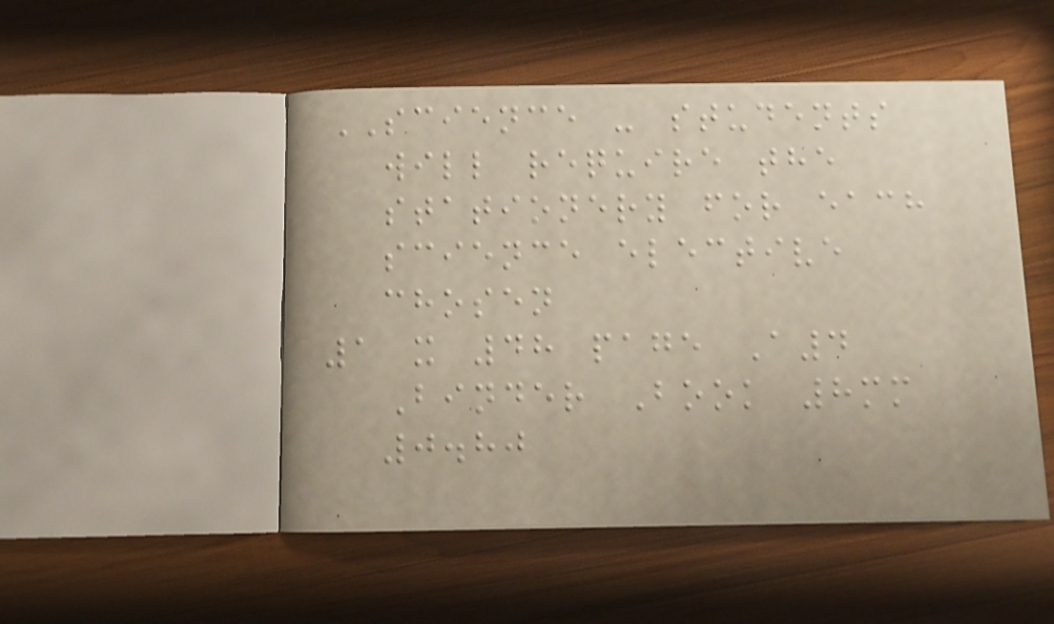SCIENCE - students
will require the
stationery for each
science elective
chosen
1 x 48 page A4
Binder Book 8mm
0.80
